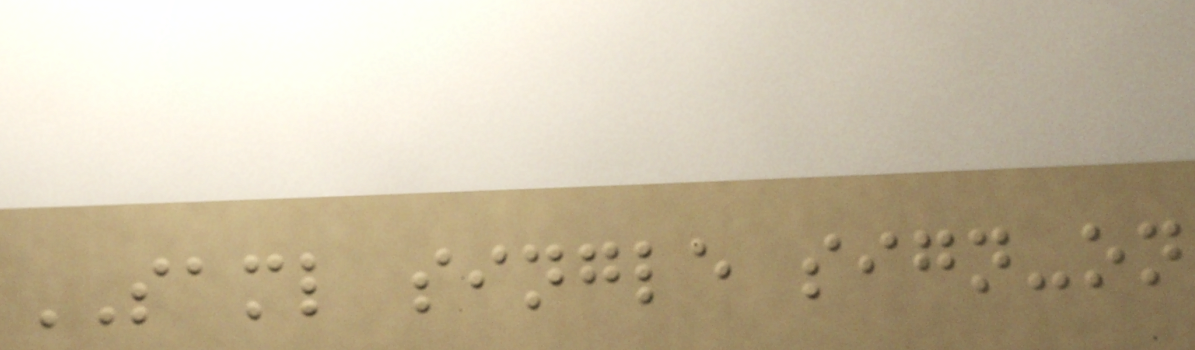SAML single sign-on
